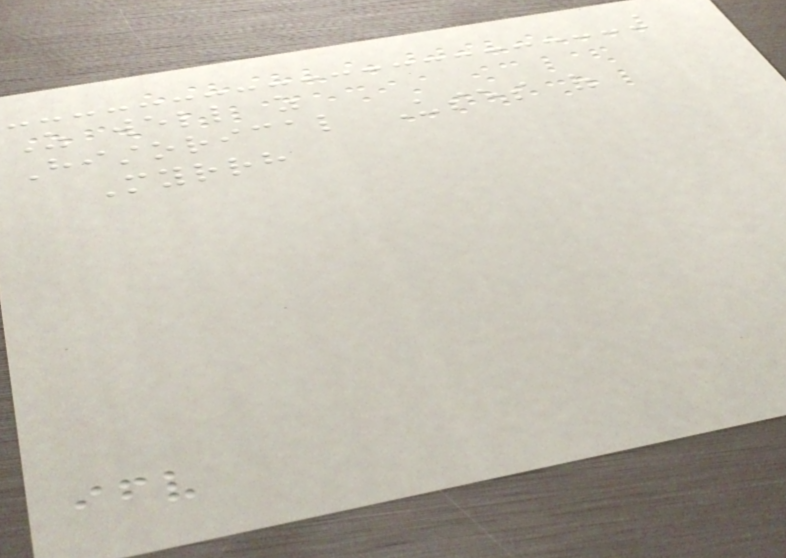As well as
Historical Uses of
Myrrh
